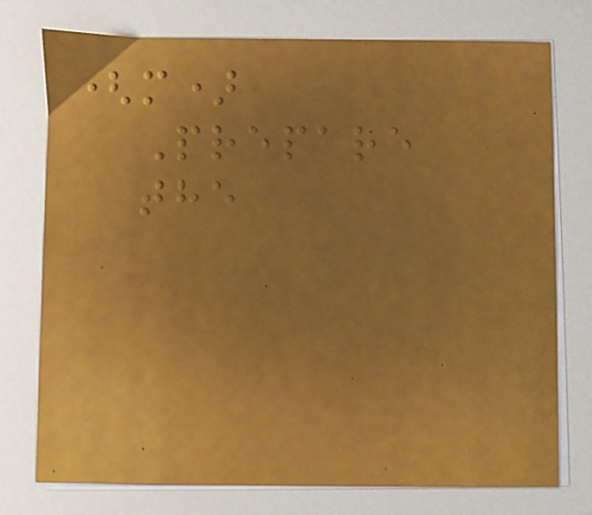(m)
Prepare
the
